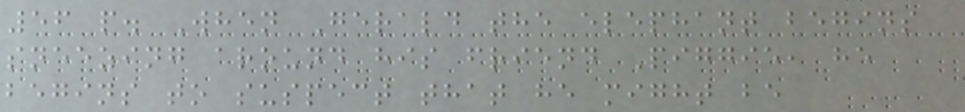56 p. When Gerald the elephant begins
sneezing around his friend Piggie, he
begins to suspect that he might be
